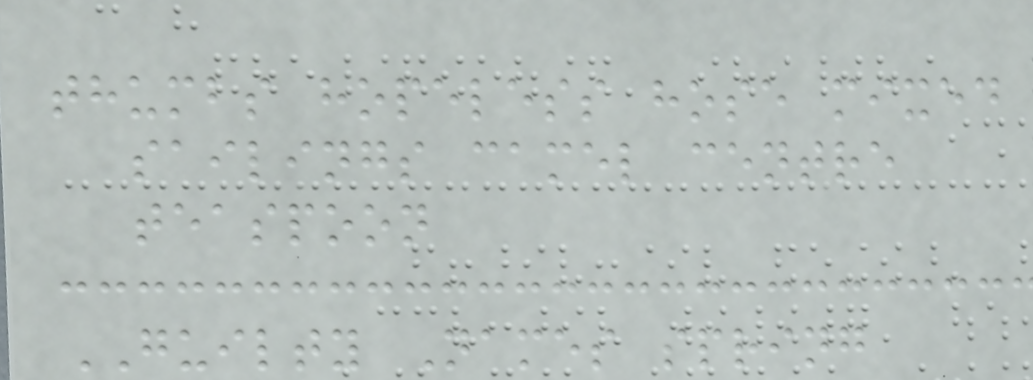thumbs hopeless hose mixed
sailings camel centre
teaspoon
GUILTY Names spring
